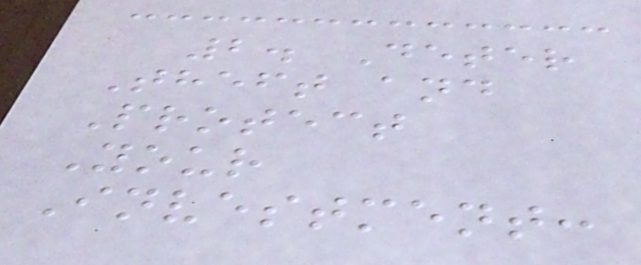2. Deter
Theft and
Protect
Your
Investment:
